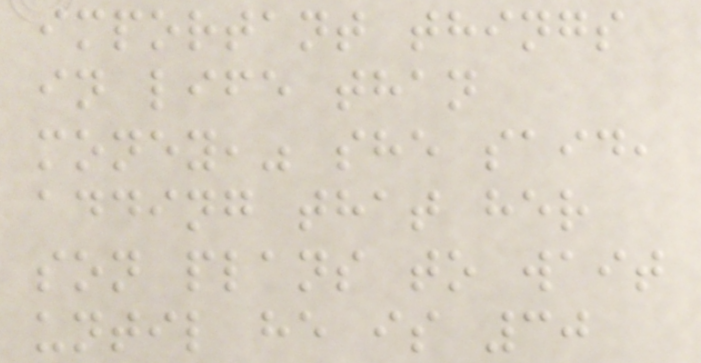important things
in life than
money," she said,
adding that her
son plans to wait
until he is 30
